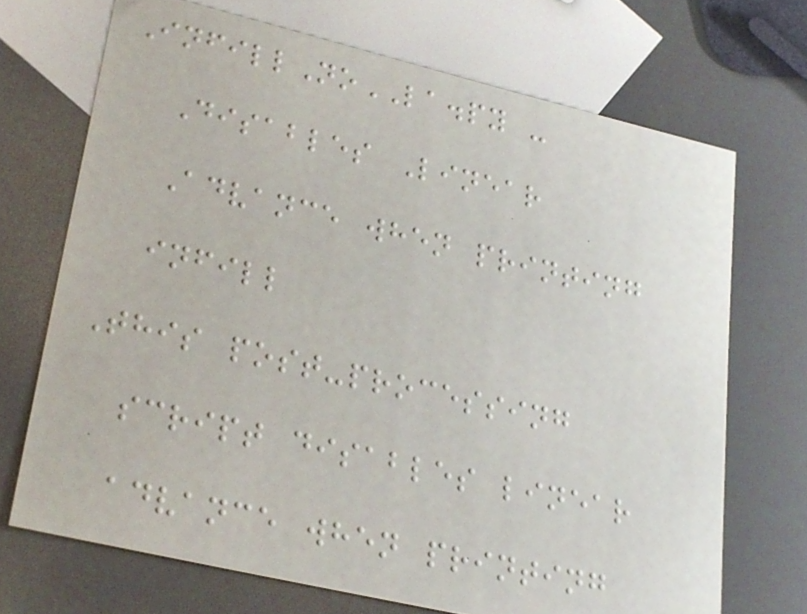InfillNoLA.py -
Disables Linear
Advance when printing
infill
This post-processing
script disables linear
advance when printing
